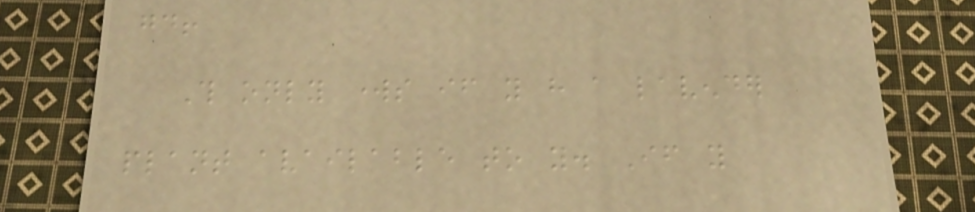good!
This only works if you have a lavender
plant available to you. If you
